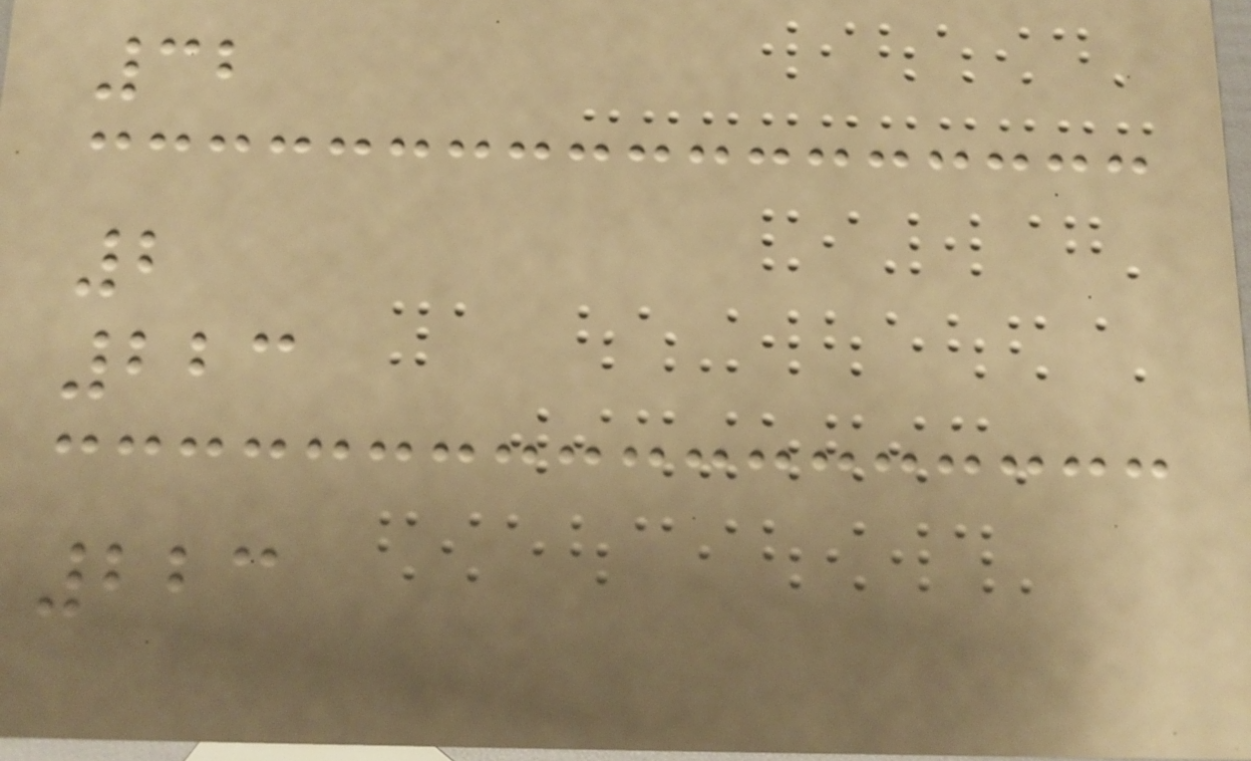32
2
223
223
